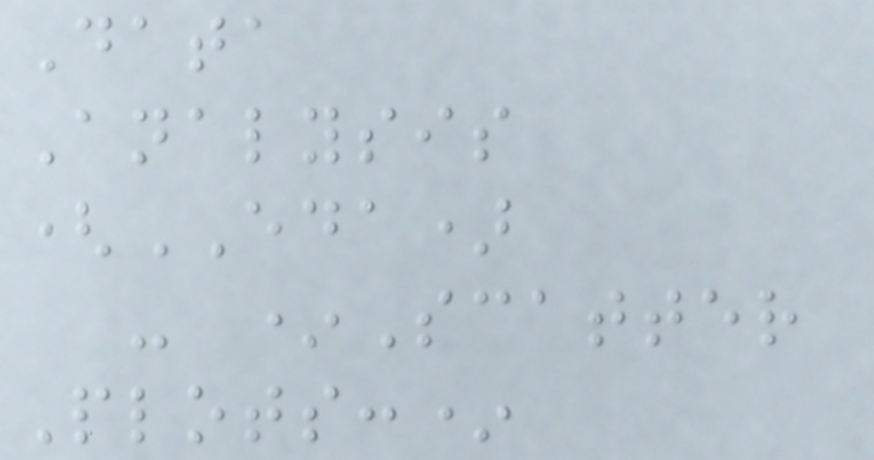Data
Analysis
(EDA)
- *Scatter
Plots:*
